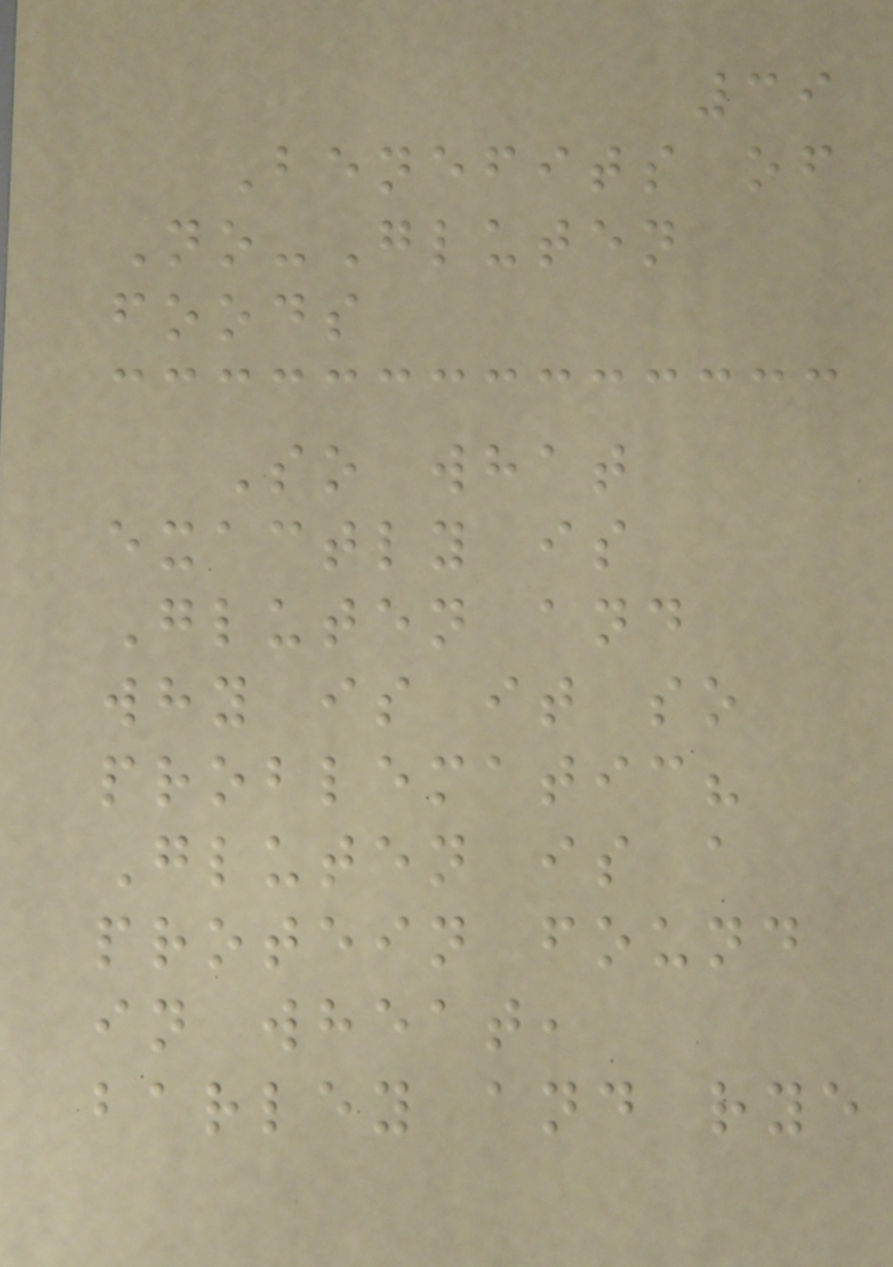39
Benefits of
No-Gluten
foods
So what
exactly is
Gluten and
why is it so
problematic?
Gluten is a
protein found
in wheat,
barley and rye
